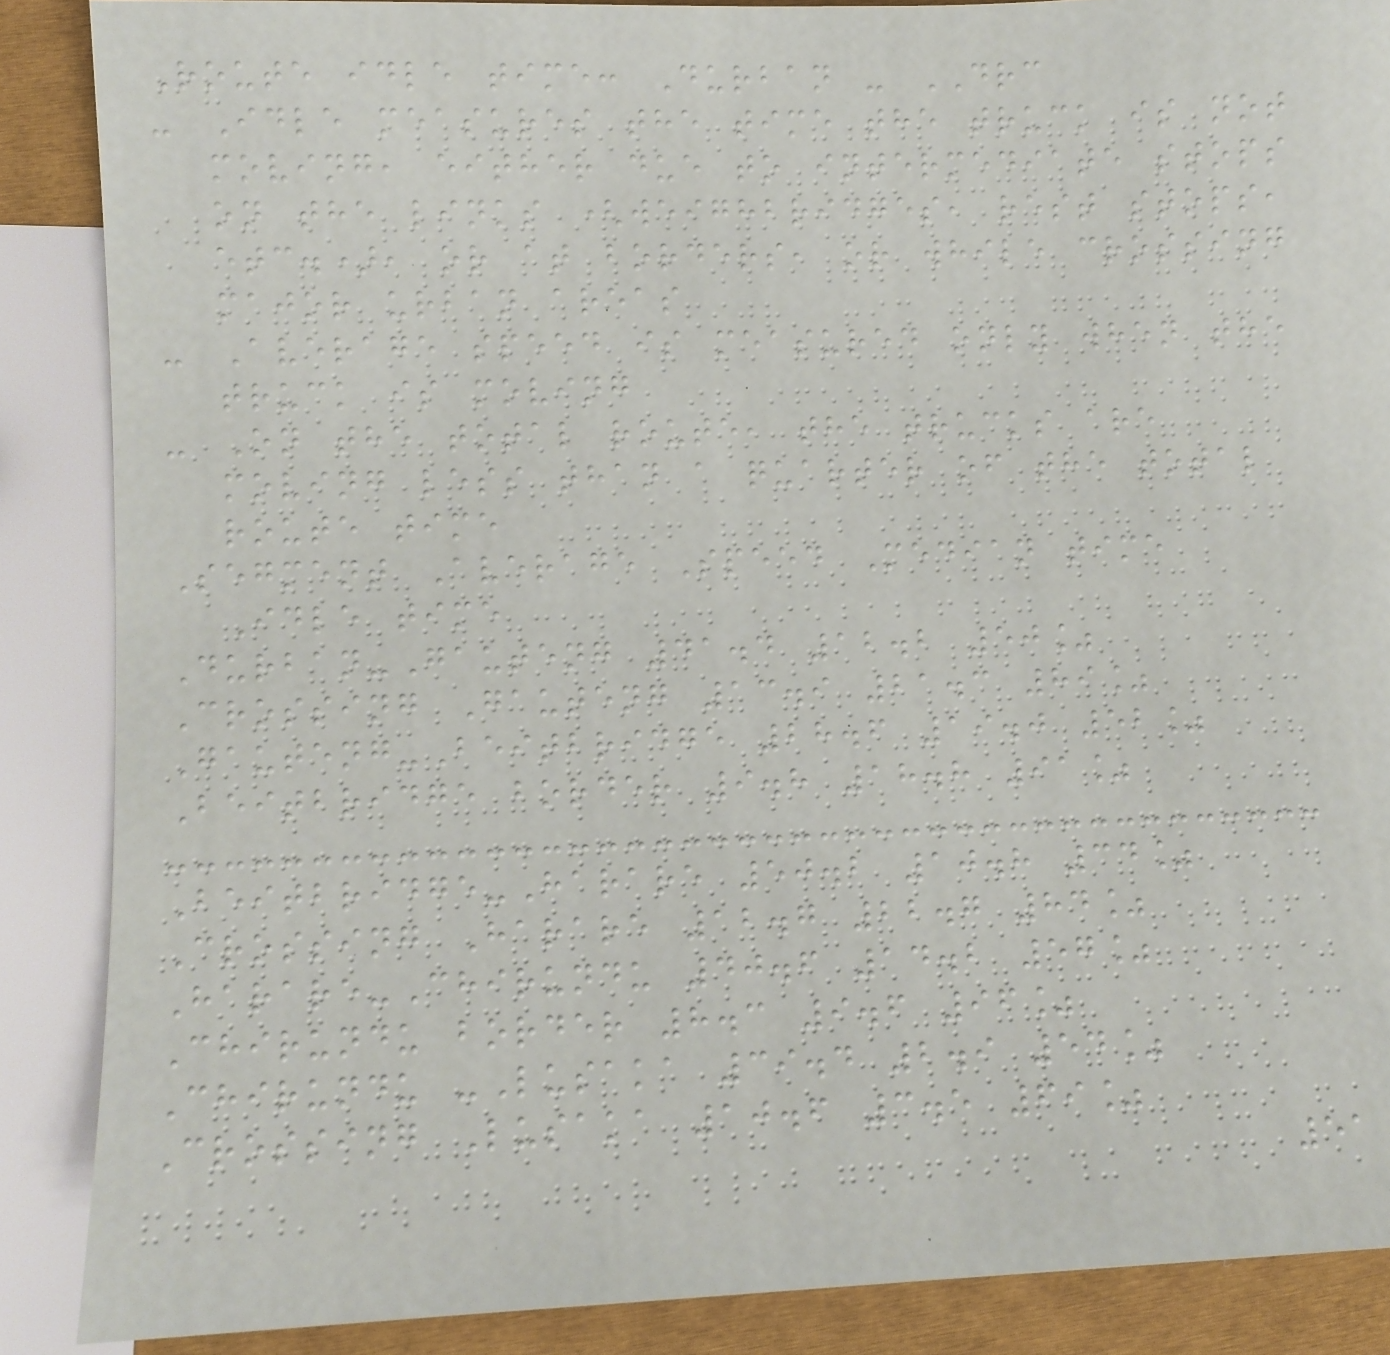Route idle time: Durban - DRC
- Idle measures the time the truck is not
moving, either due to intermediate stops
on the links (weighbridges, rest stops,
etc.), or at borders, or while crossing
major urban areas
- Average speed is measured only when the
truck is moving
- On the total route, the trucks are
moving less than a quarter of the total
route time
Segment Average Speed Median time
Idle time
Durban-Gauteng 41.4 12.2 50%
Crossing Gauteng 13.9 21.3 89%
Gauteng-Beitbridge 28.6 19.0 52%
Beitbridge border 9.8 18.8 91%
Beitbridge-Harare 50.2 10.8 34%
Crossing Harare 12.7 22.7 84%
Harare-Chirundu 40.6 14.2 57%
Chirundu border 8.3 9.6 96%
Chirundu -Lusaka 39.4 2.9 54%
Crossing Lusaka 10.6 3.5 69%
51
